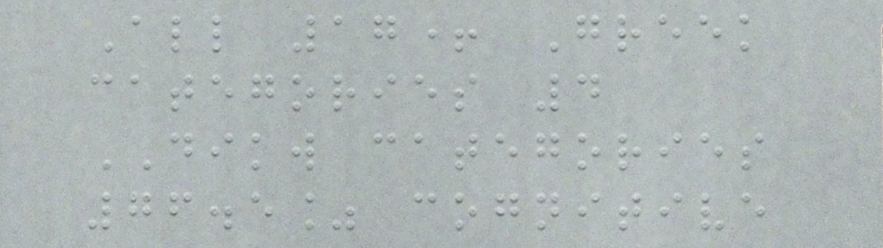All 17+ Greek
categories 4
DIKW categories
76.5% cognitive
